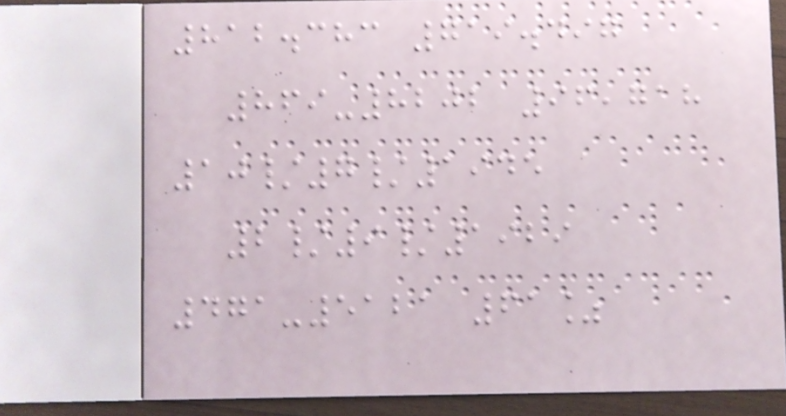812.383 719.497
869-8202 96,718
10/7/1945
2/9/1929
471-5121 61%
